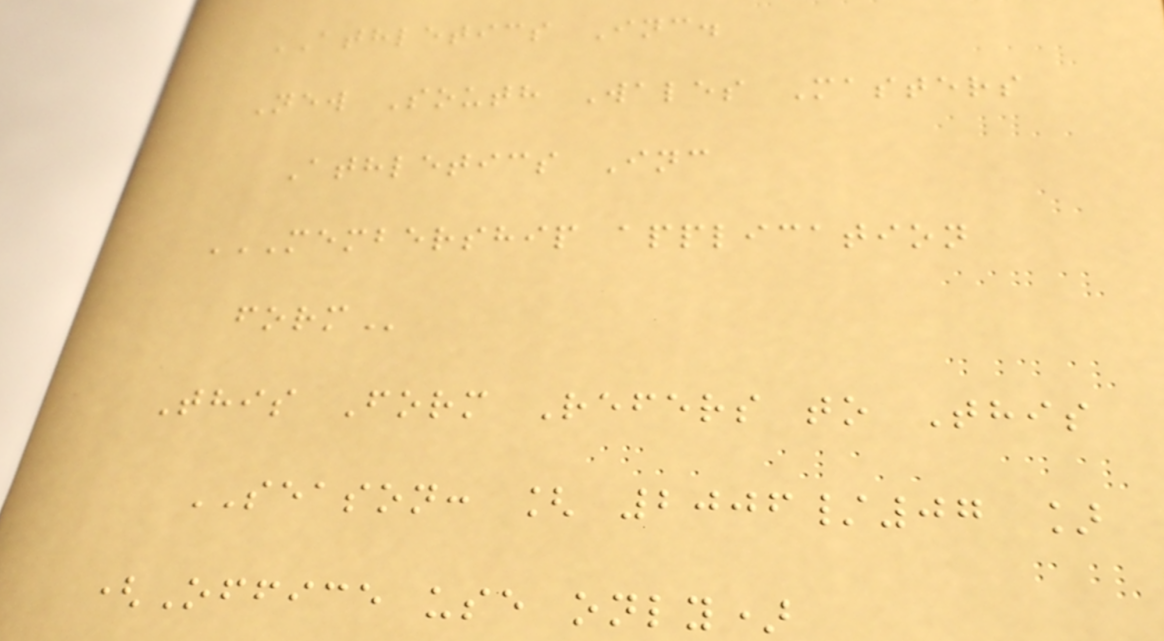ATHLETICS Inc.
New South Wales Masters
Athletics Inc
MEMBERSHIP APPLICATION
FORM
This Form Refers to This
SEASON: [ 2006/07 ]
(Office use only)
